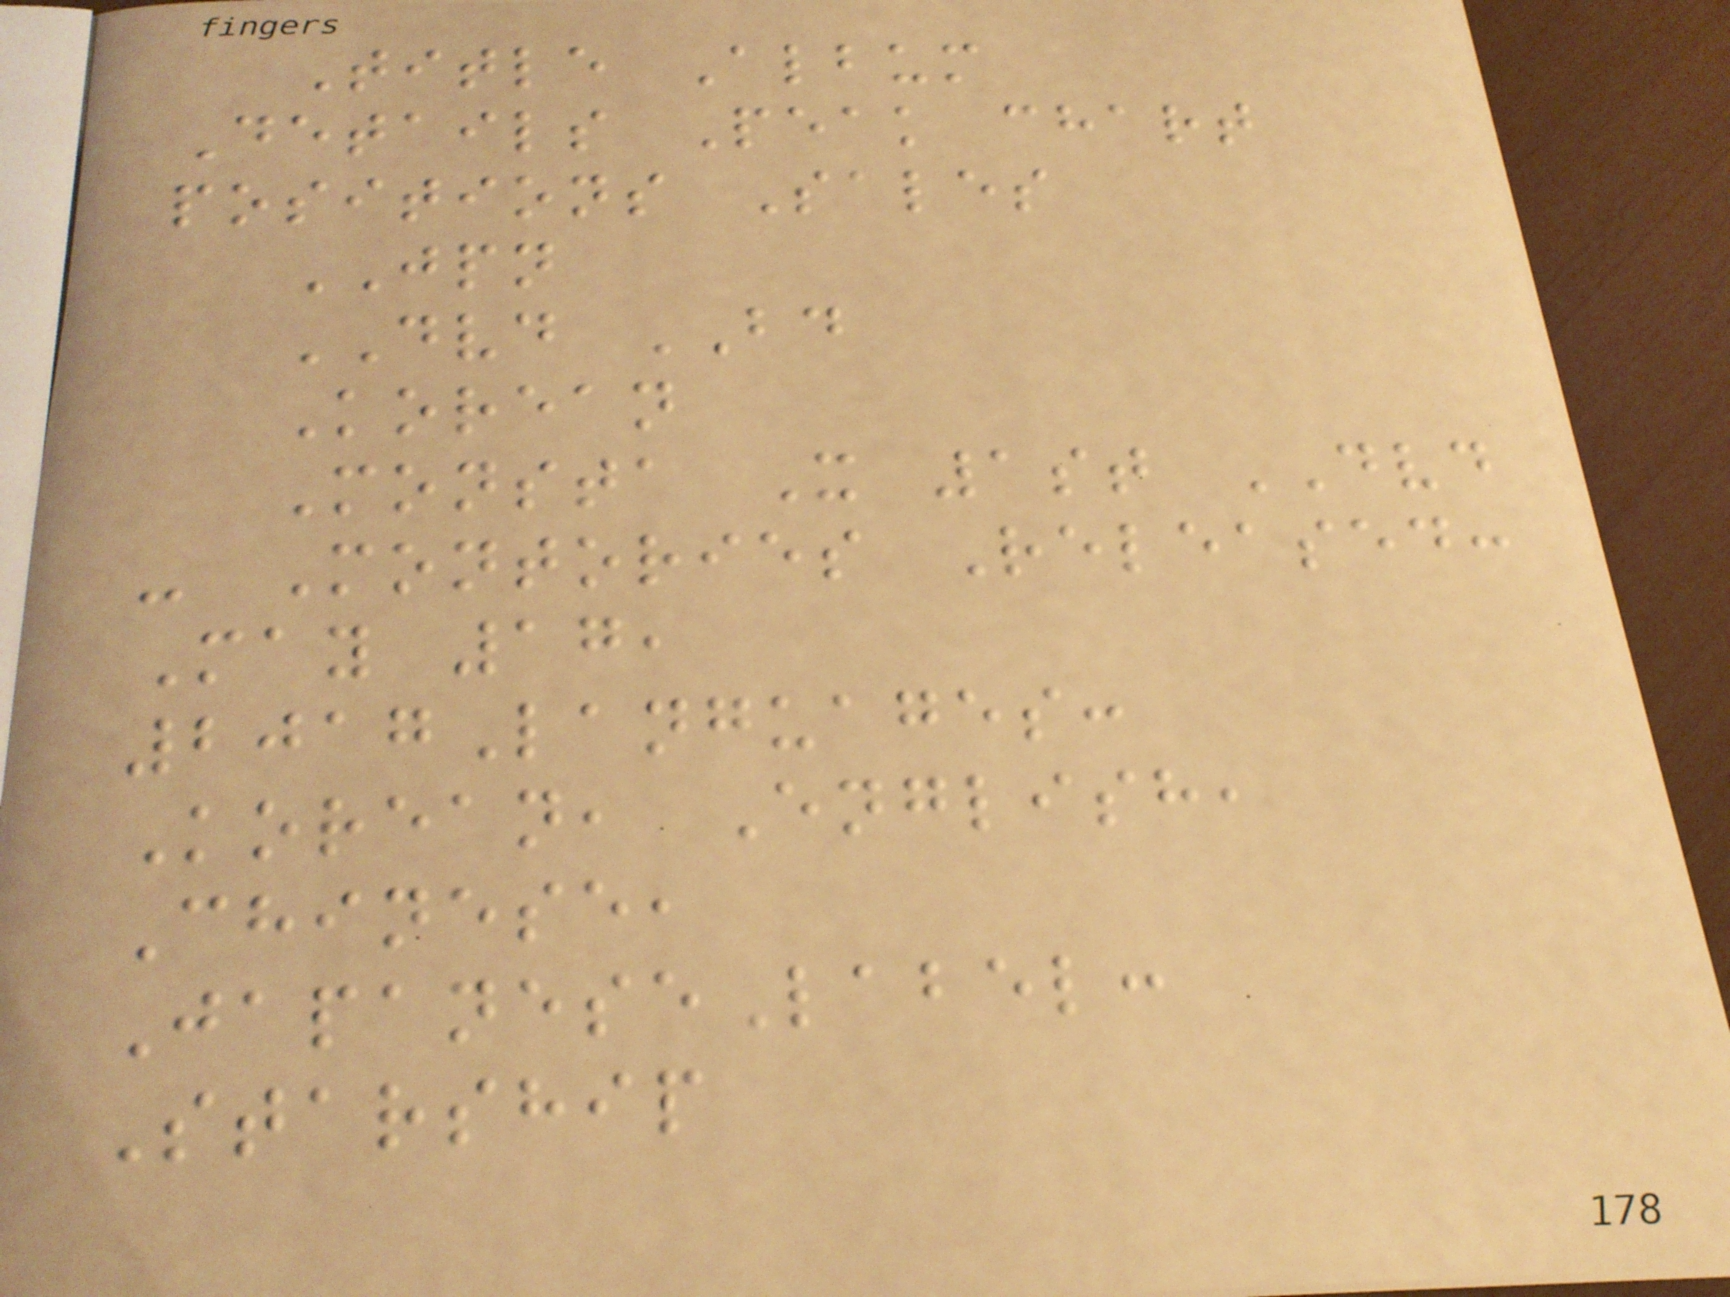Title Album
Details Peak chart
positions Sales
JPN
DVD BD
Korean
Monsta X 1st DVD
- Montories Released:
May 17,
2017Languages:
Korean, English,
Chinese,
JapaneseLabel:
Starship
